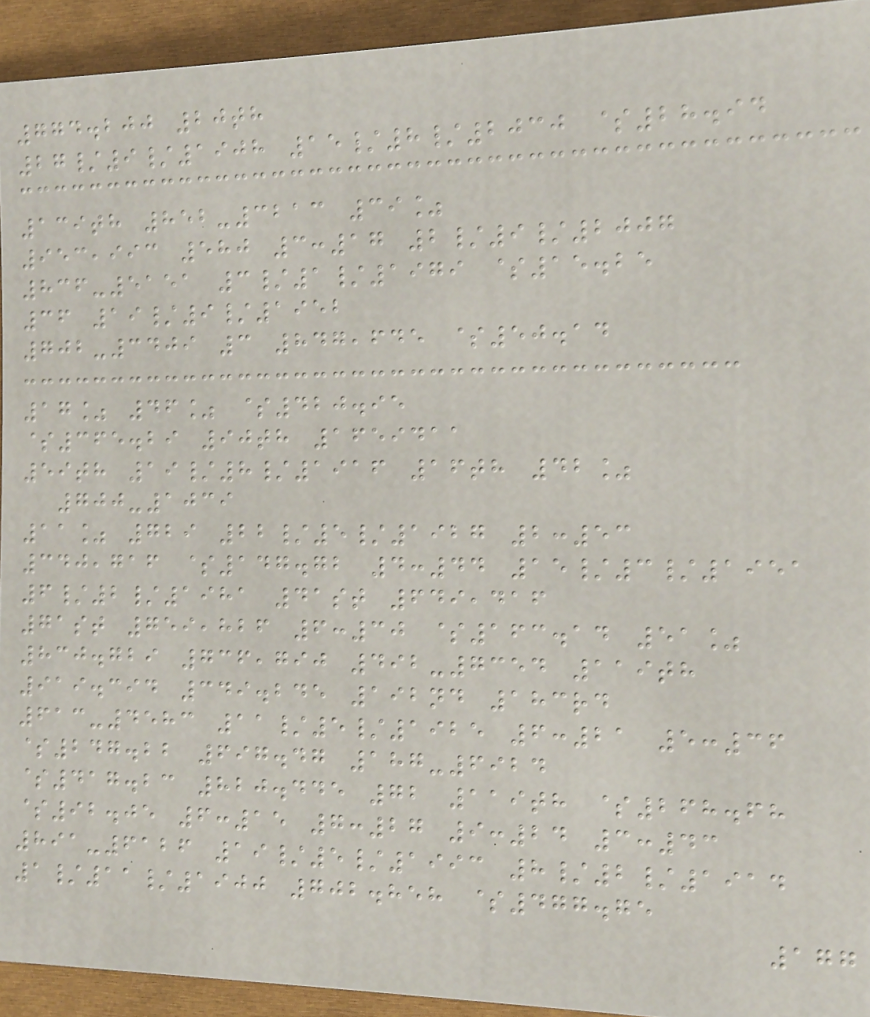774.200 20th
27/9/1908 15/8/2030 $28.94
139th 852-3213 39%
953,993 580 3:17 2/9/2007
836-5151 3/1/1979 $15.25
36 19/9/1952
702-3409 3 847,645 $50.14
17% 46% $420.95
$365.29 90th 1659411
59th 19/8/1916 16th 42%
700-1039
11% 729 22/5/1927 2:53
340,716 $147.72 4:44 15/3/1951
6/2/1981 41st 649,416
71st 759,826 6:30 $163.14 51%
830.729 736,790 492-7354 119th
919.394 349.245 192nd 183rd
613-4583 11/5/1925 6:21 5:36
$247.22 697.47 187-6924
$417.23 820.445 72 119th $268.68
$92.05 6:15 7:27 9:24 3:43
891-6126 19/5/1993 8/2/1914
1/11/1900 702.858 $477.75
177
